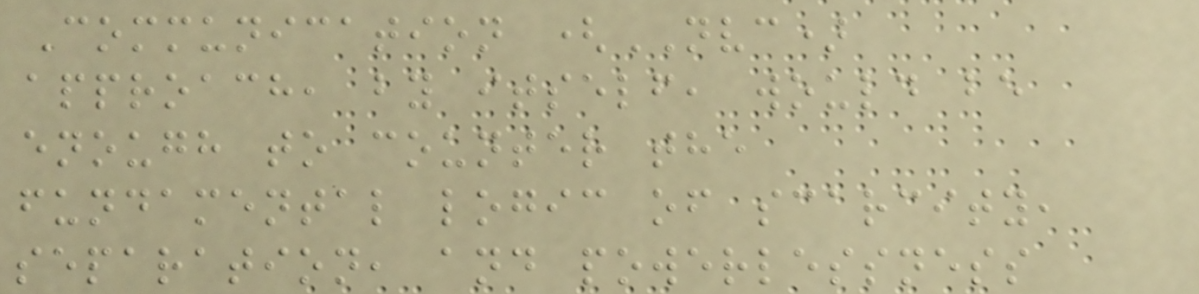Communication (NVC)
approach, by itself, would be
enough to counter the
fundamental logic of scarcity,
separation, and powerlessness
